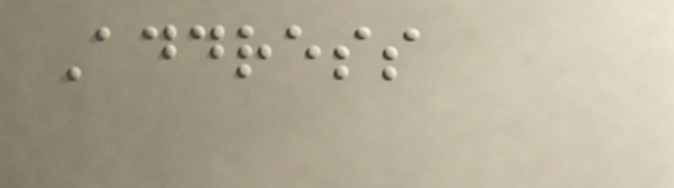Address
